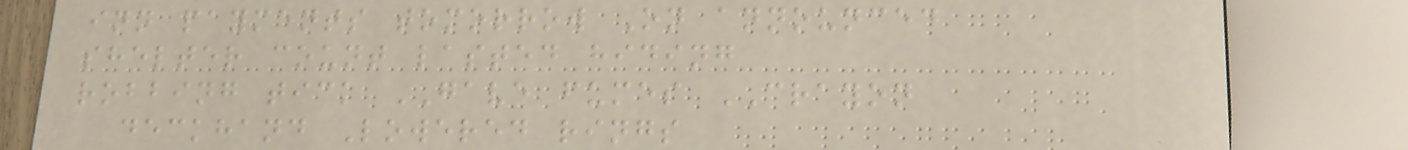inn payments tomorrow On announced
shelter count lasted hiding
robbing tick GAVE fumes CRAYON
deckhand Lowered rings
